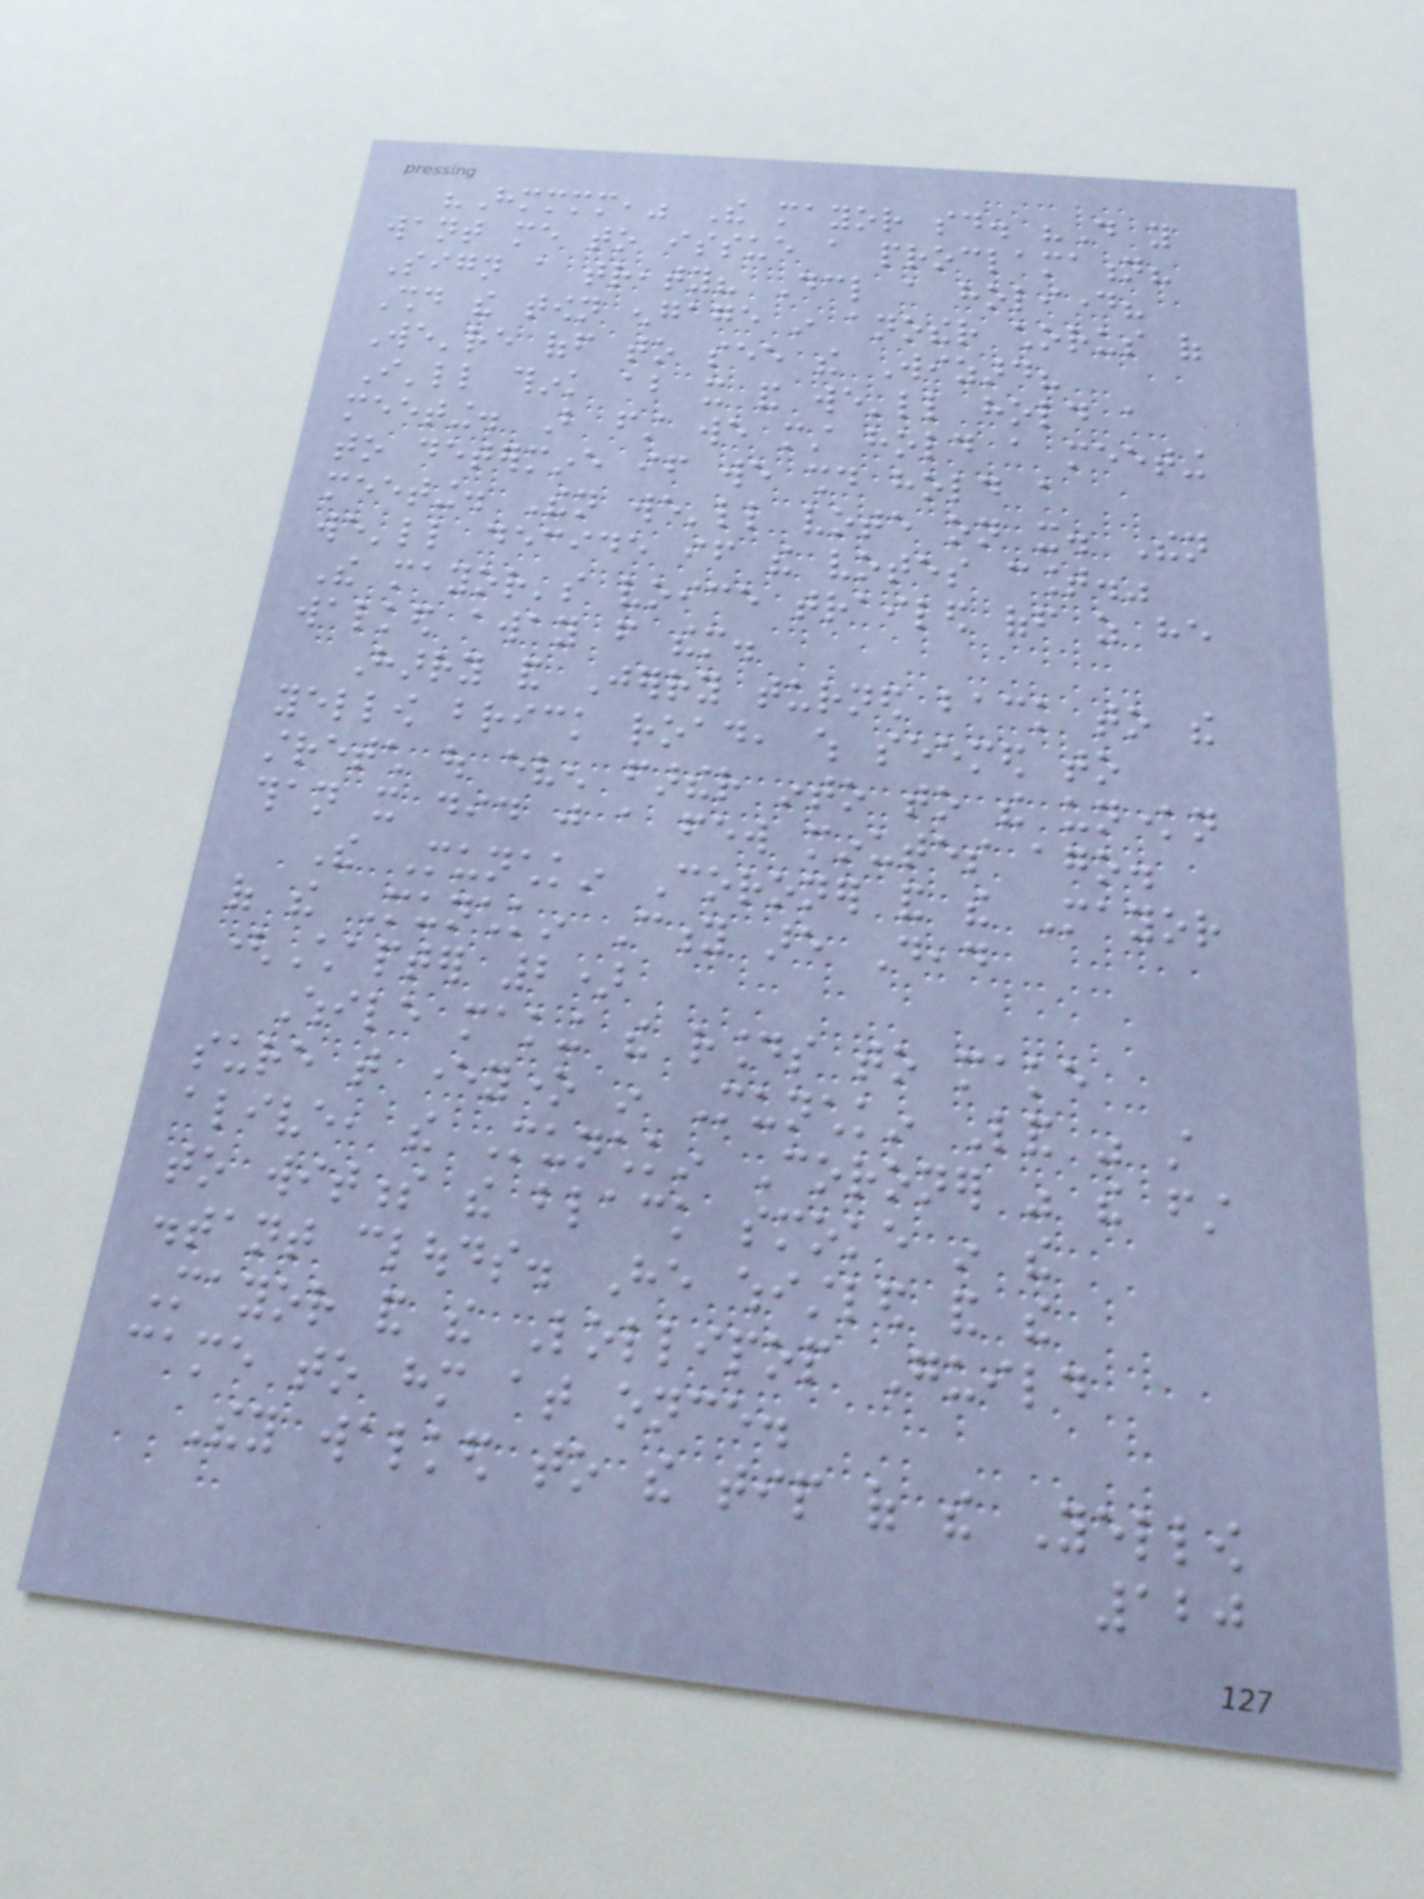"Hmmmm," The mayor said. "Do you
want me to issue a proclamation?
Sign a treaty? Declare a holiday?
Should the town engage in another chorus of
We're off to see the Wizard?
I'll think about it and we'll hold a
meeting. But first we must hold a meeting
to determine if we should hold a
meeting. Then we'll vote on it. Then
we'll decide if the votes count."
The mayor's voice trailed off as he
walked away from them.
Harry and Jerry turned back to the
yellow brick road, which seemed to
stretch out even farther into to the unknown
than it did just a few minutes ago.
The Munchkin Coroner and the Mayor
of the Munchkin City are Dead
(Chapter 2)
While making the rounds to make
sure that everyone in Munchkin Land was still
alive, the Munchkin Coroner was the first
to witness the black smoke in the
distant clouds. He whistled and the
Mayor and the Lollipop Guild
came to him at once.
They walked to the tip of the Yellow
120
